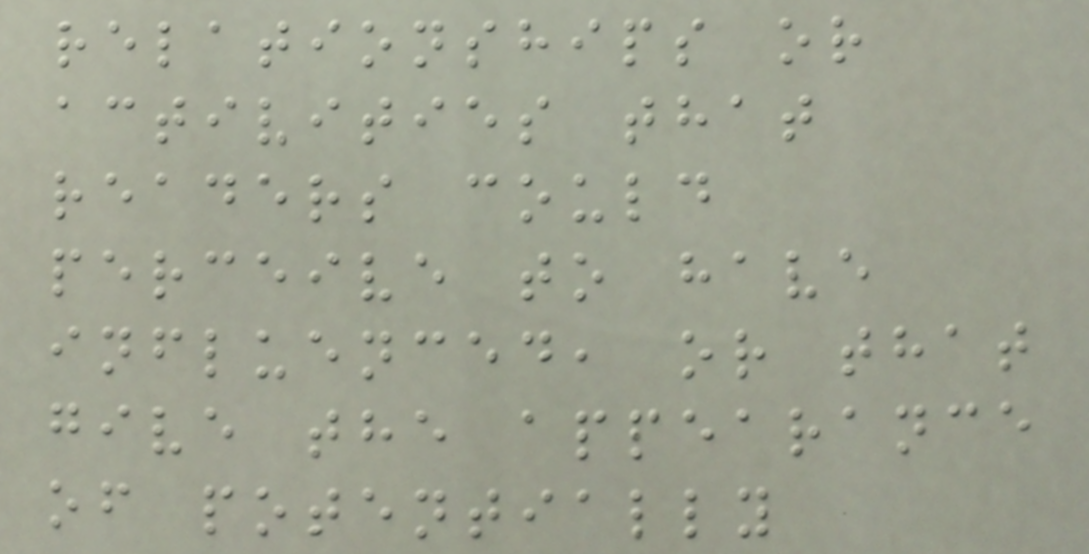relationships or
activities that
readers could
perceive to have
influenced, or that
give the appearance
of potentially
